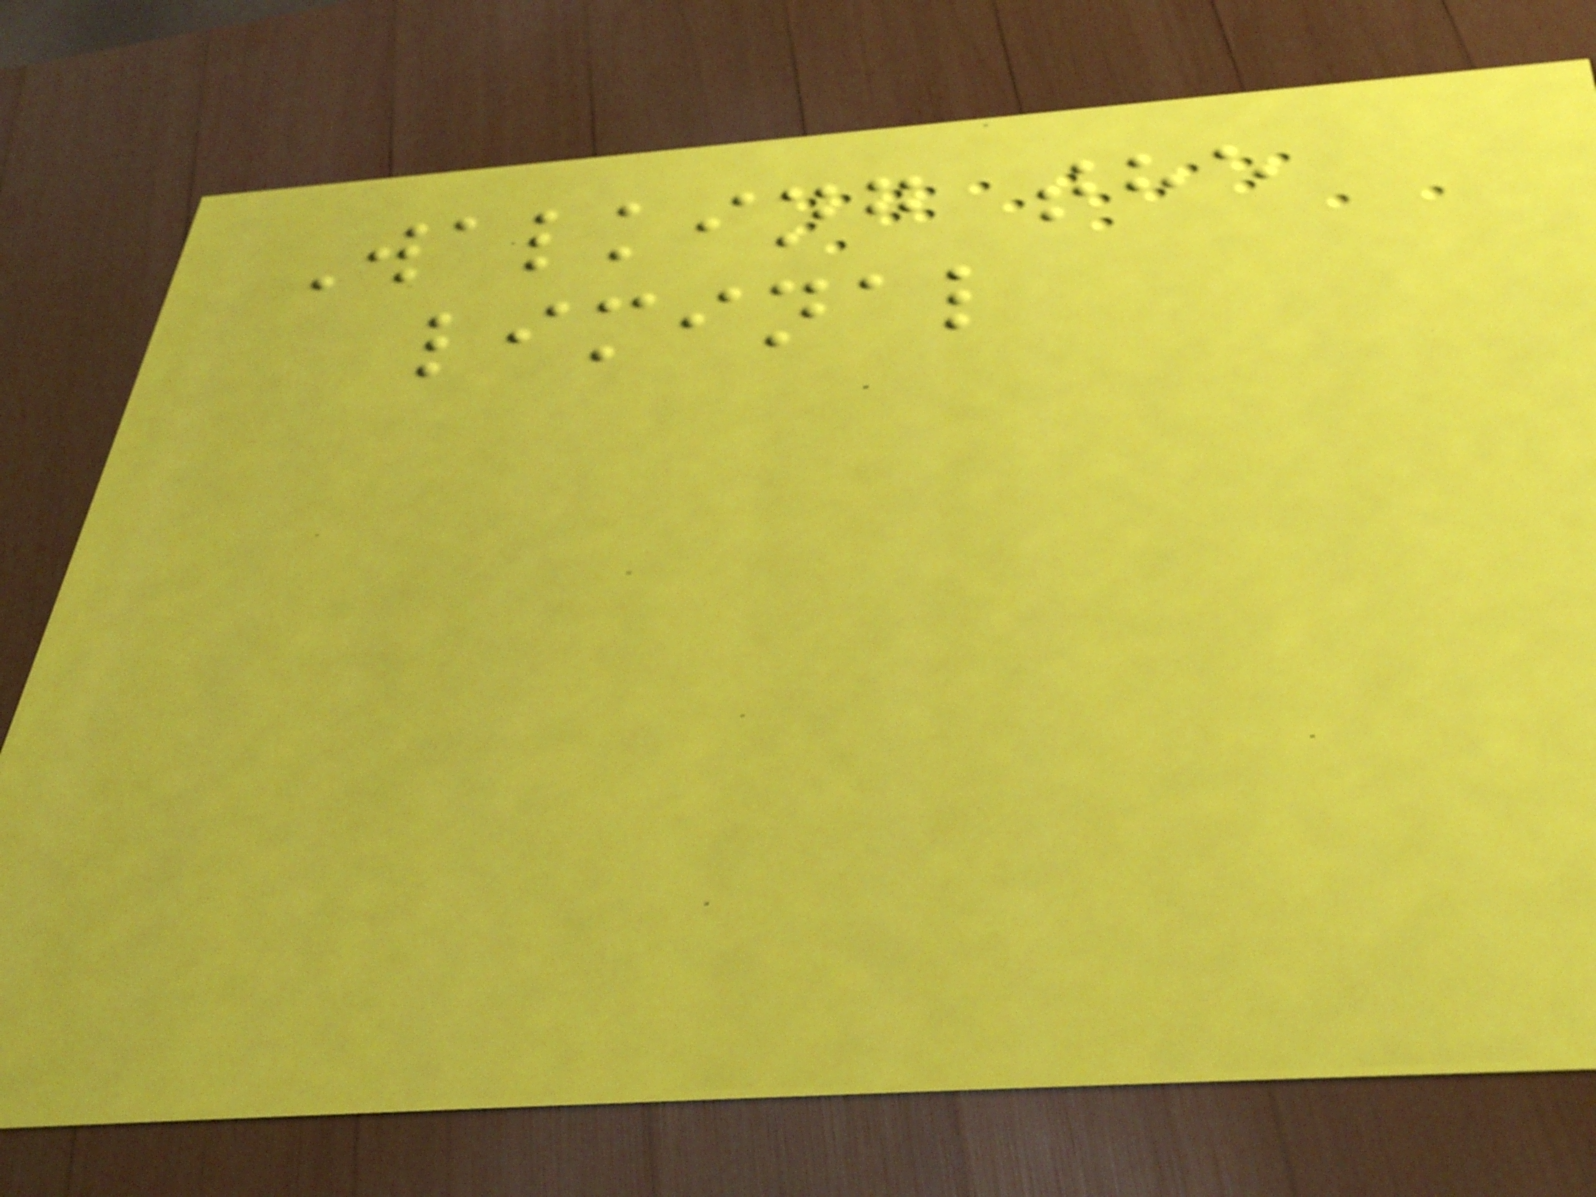Walking the
liminal
